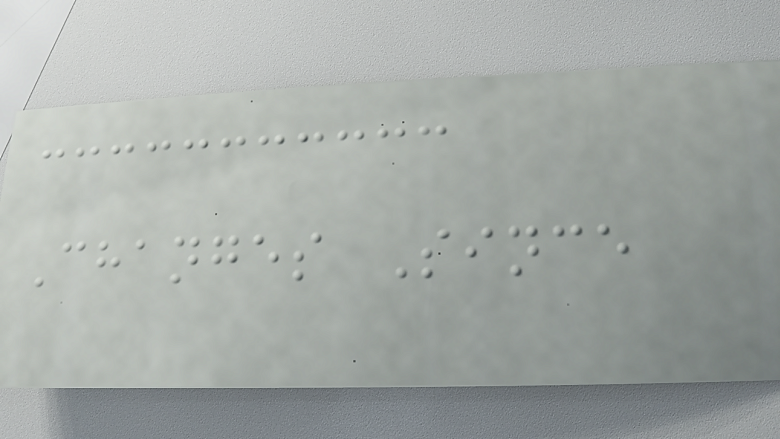Changes Since
